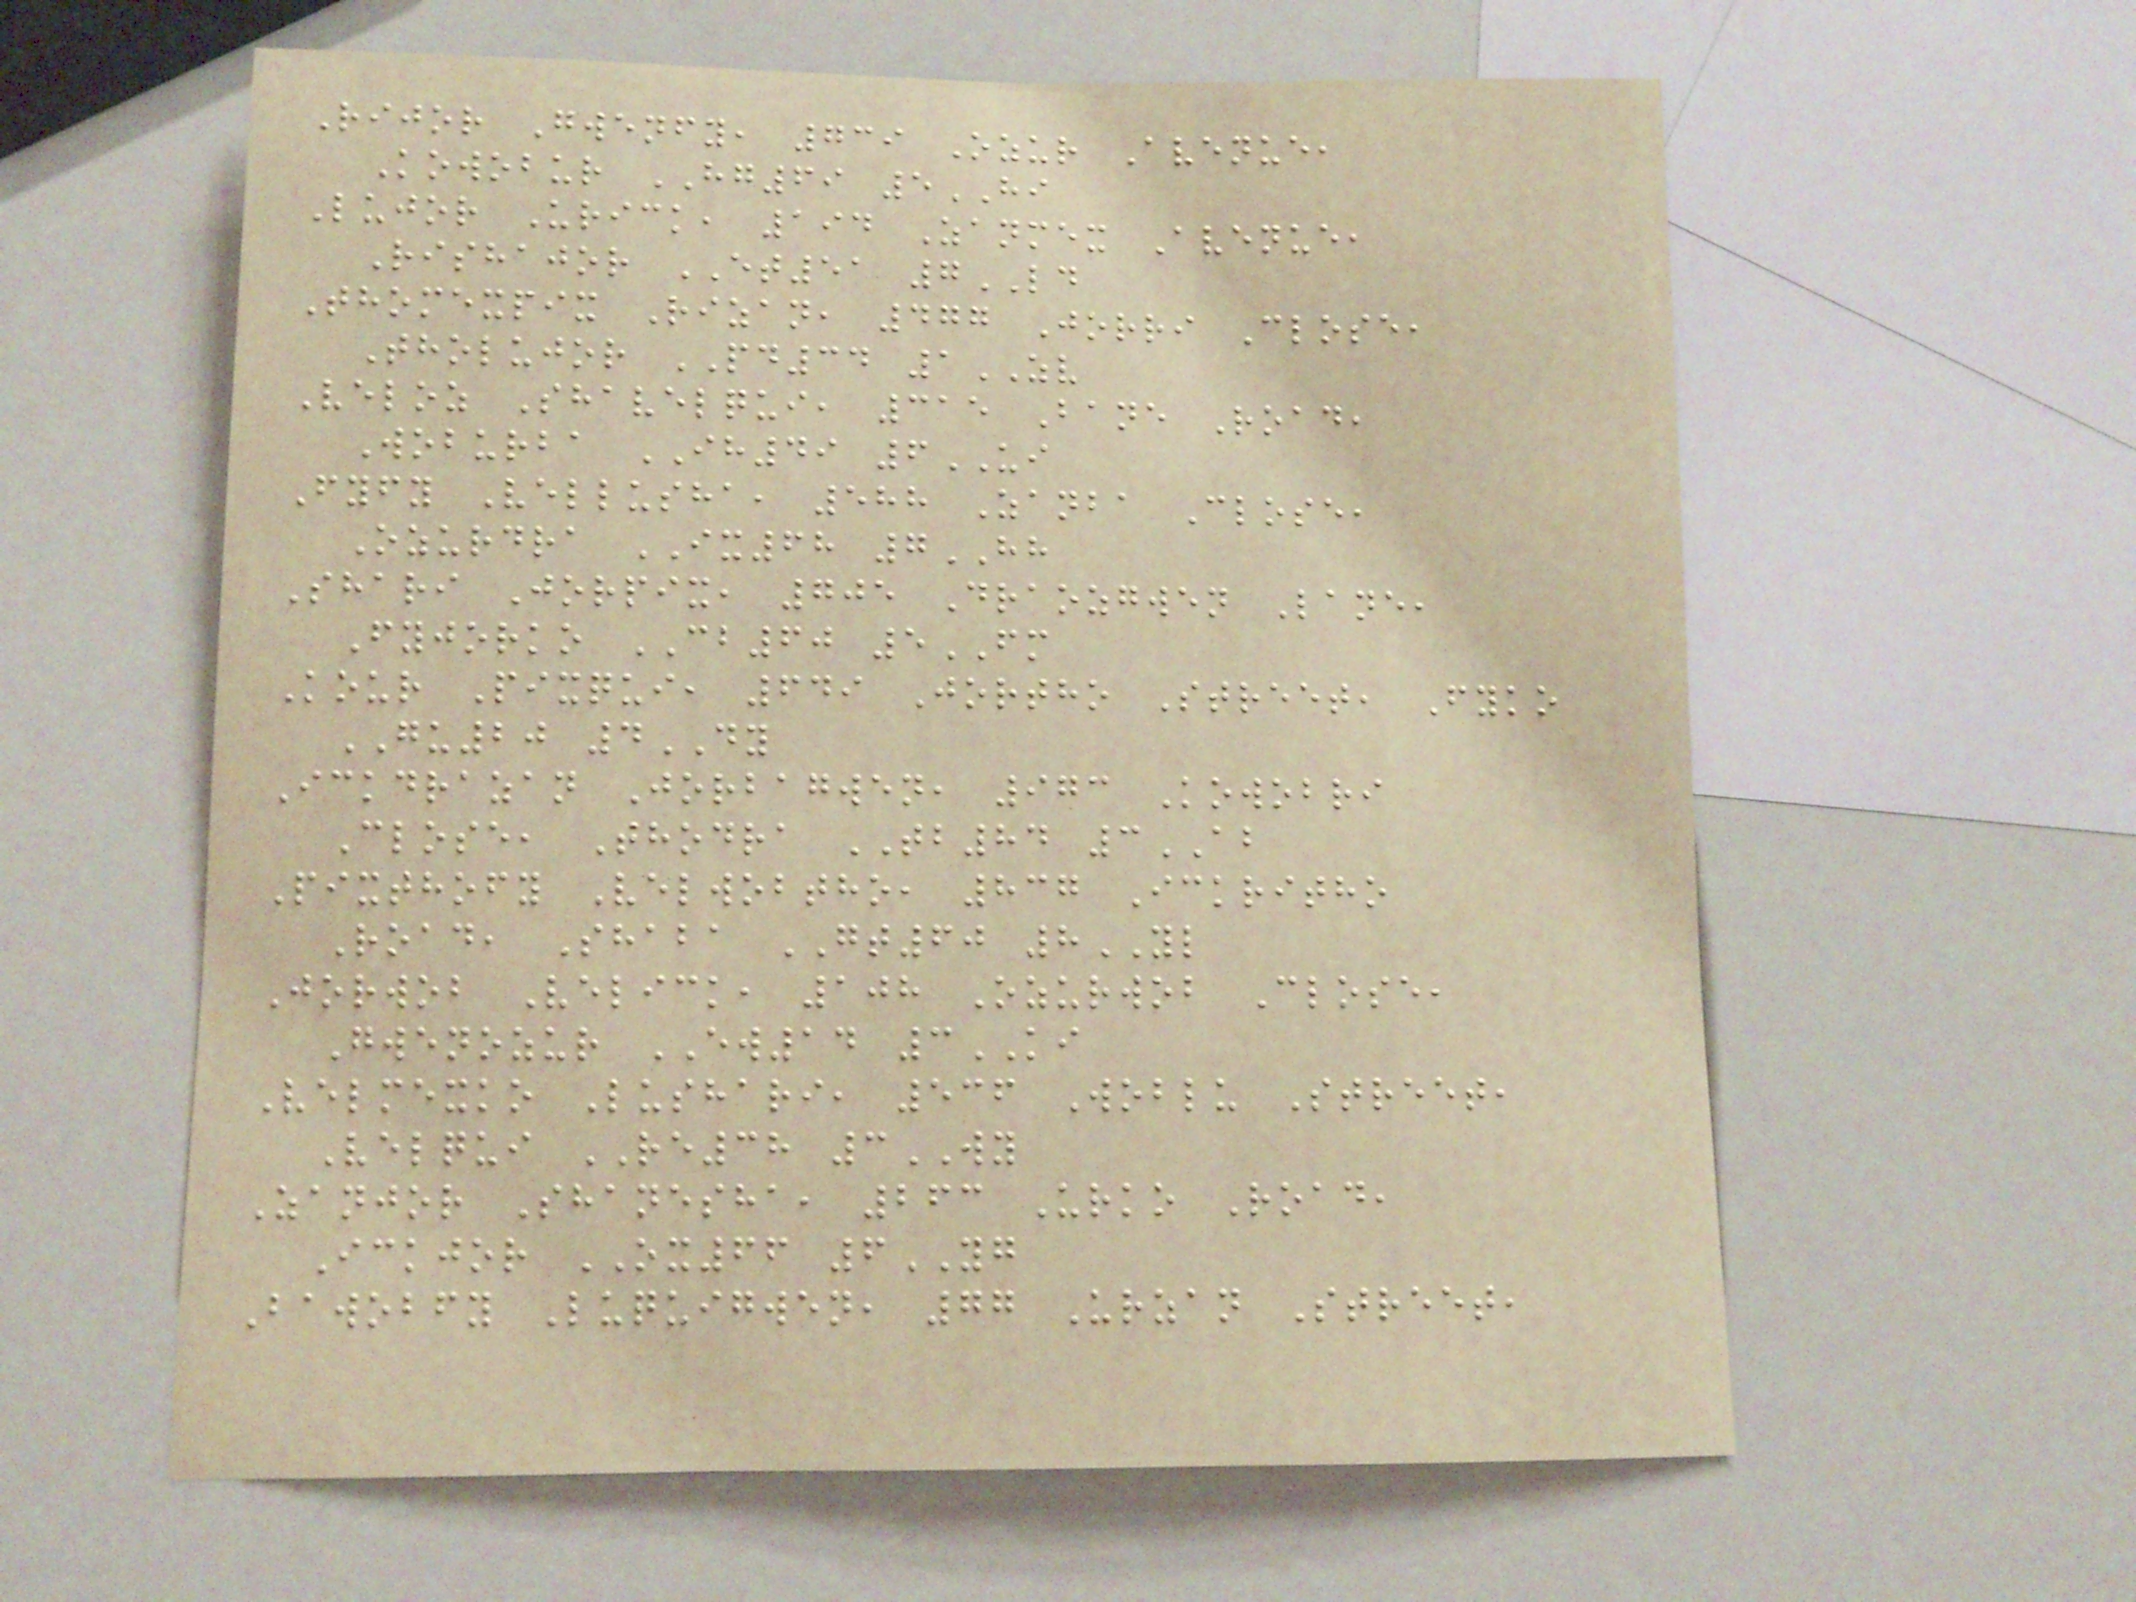Rijor Gwenfy, 739 Ozur Avenue,
Kowobur HG69 5HI
Lujor Urick, 194 Zanmex Avenue,
Rishajor ET51 7LD
Thomexpix Rizan, 477 Jorri Close,
Tholujor PD34 1ZV
Veloz Shavelqui, 315 Bane Road,
Woburba IH49 6UI
Fyfy Vellusha, 588 Zanba Close,
Ozurdra IX68 7HH
Shari Jorpix, 705 Draozgwen Lane,
Fyjorko CB60 5FM
Kour Pixqui, 649 Jortho Street, Fyko
GU20 4DY
Ickdrazan Jorbagwen, 973 Kowobri
Close, Thodra TB84 3AB
Pixthofy Velwobtho, 837 Ickritho
Road, Shaba GT60 8YL
Jorwob Velick, 108 Ozurwob Close,
Gwenozur EW14 3KI
Velmexko Lushari, 536 Woblu Street,
Velqui RE38 3WY
Zanjor Shanesha, 263 Urko Road,
Ickjor OX66 6YG
Bawobfy Luquigwen, 77 Urzan Street,
